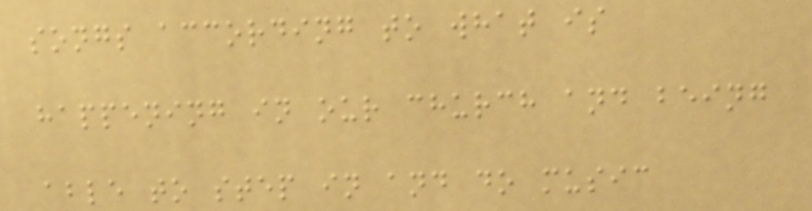songs according to what is
happening in our church and being
able to step in and do music
